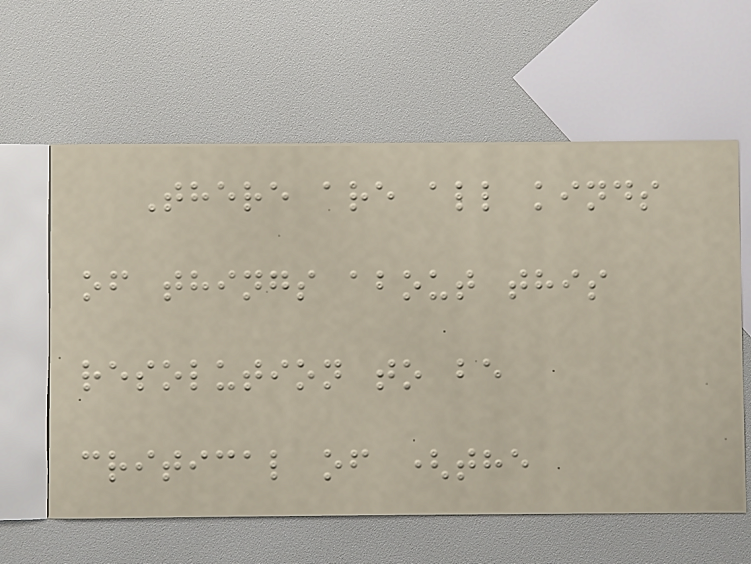There are all kinds
of things about this
resolution to be
critical of (the
